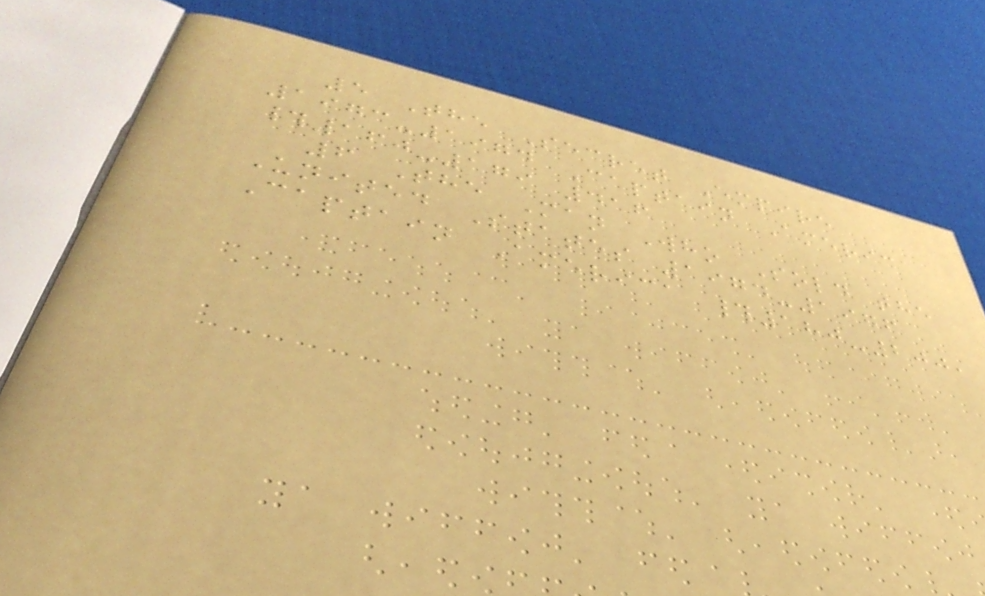5 The Secret Empire
1973-1974 Captain America
#160-179 416
6 The Man Who Sold the
United States 1974-1976
Captain America #180-200,
